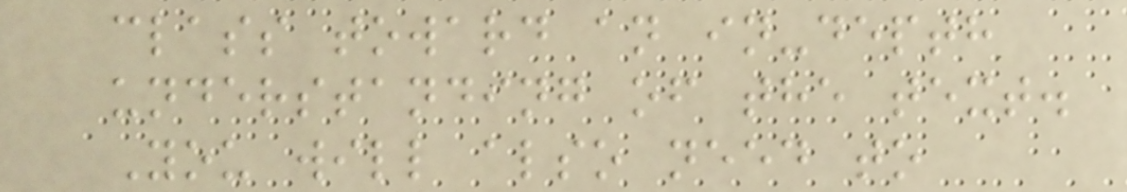class toward an in-depth
understanding of the text.
You will also need to
